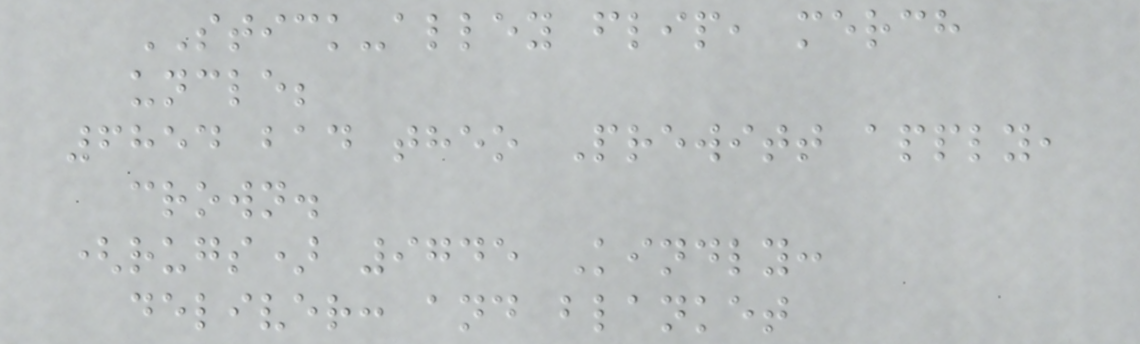STICK-alley flip, merch
uncle;
6854 bad theo Prewitt apply,
crown.
(rugs) 9745 Kindly:
deliver: and blanket
